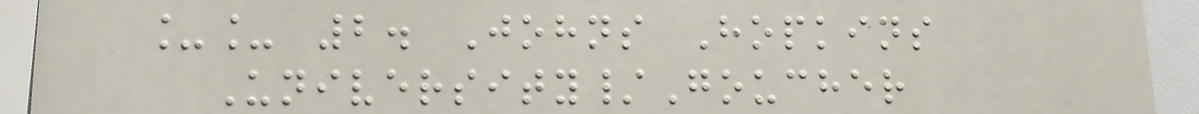__ 2. Johns Hopkins
University/Goucher
